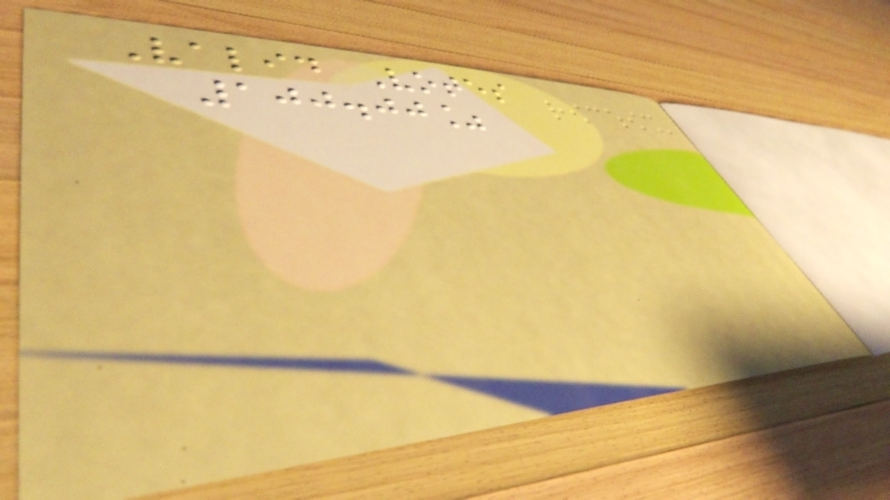Valid Votes
100.00%
